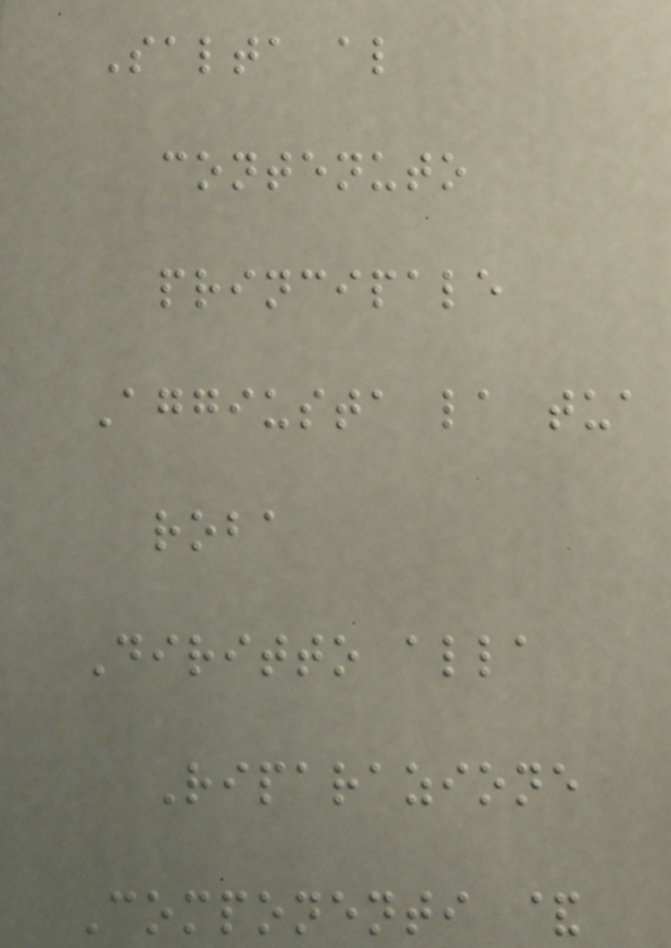Salta al
contenuto
principale
Aggiusta la tua
roba
Diritto alla
Riparazione
Componenti &
